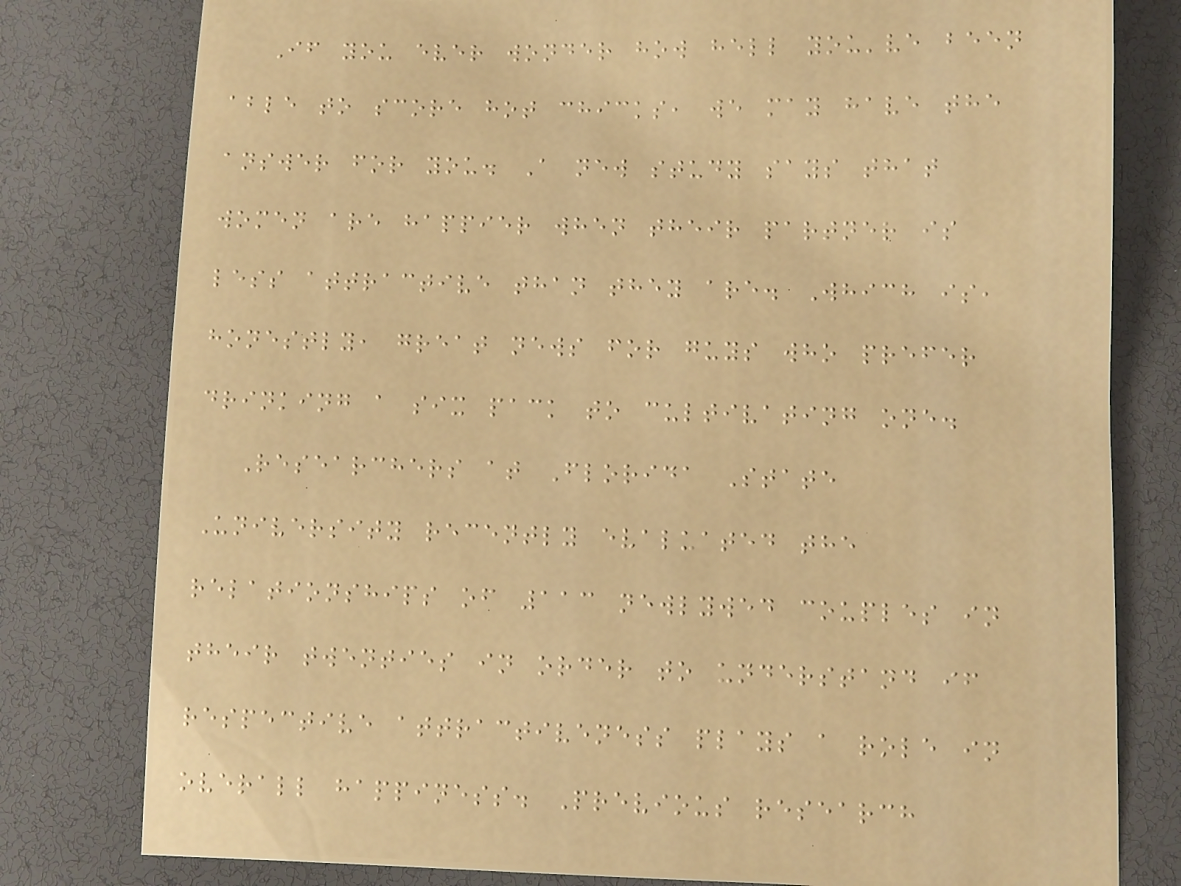If you ever wonder how hell you've been
able to score hot chicks, we may have the
answer for you. A new study says that
women are happier when their partner is
less attractive than they are. Which is,
honestly, great news for guys who prefer
drinking a six pack to cultivating one.
Researchers at Florida State
University recently evaluated the
relationships of 113 newlywed couples in
their twenties in order to understand if
respective attractiveness plays a role in
overall happiness. Previous research
